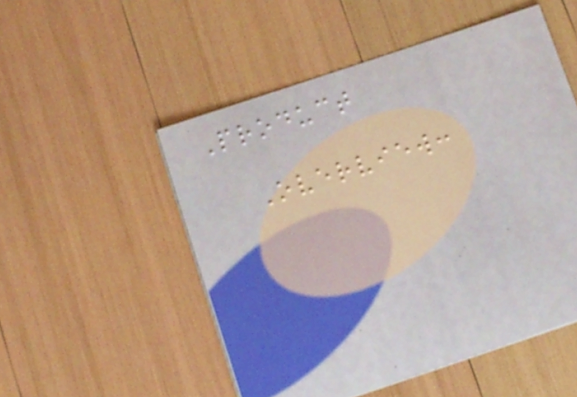Product
Overview:
